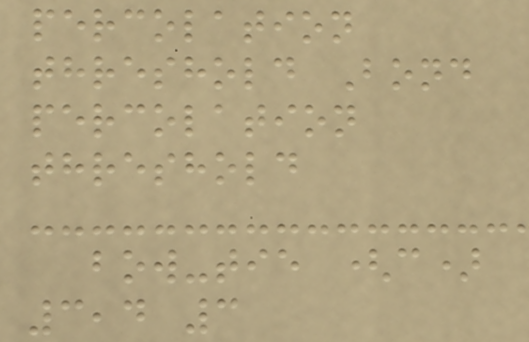percolation
threshold Bond
percolation
threshold
bow-tie (c)
3,4 3
